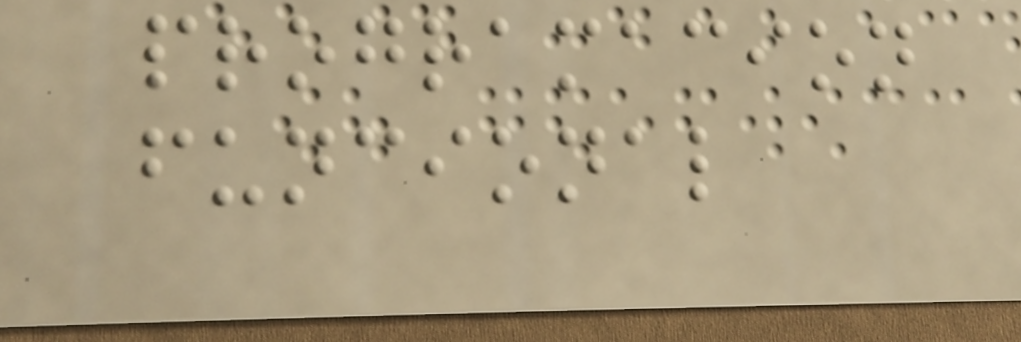programacion
funcional
